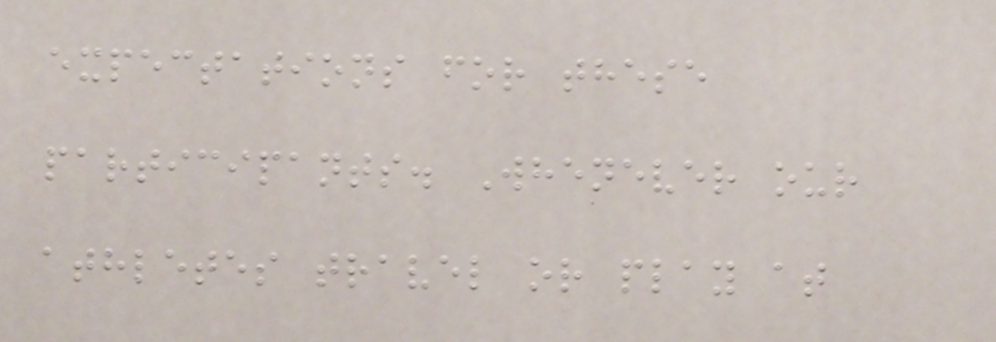expectations for these
participants. Whenever our
athletes travel or play at
